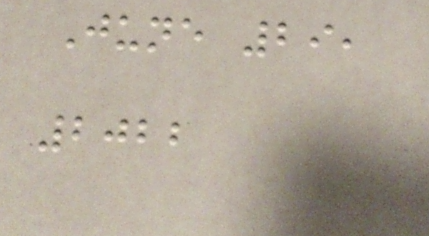June 29,
2022
